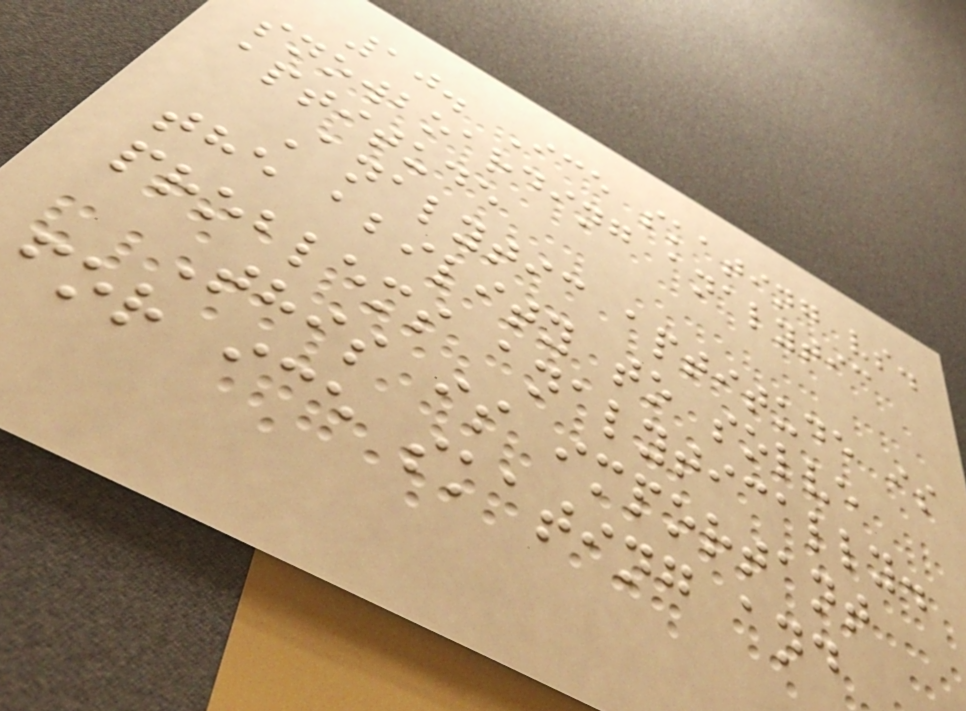10. Ice skating vs.
snowboarding analytic
aptitude
Analytic aptitude is
the ability to solve
problems analytically.
This is important
for ice skating and
